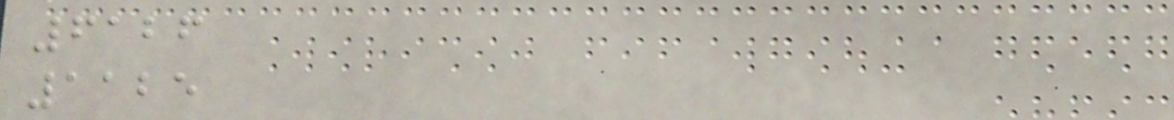6126
1125
